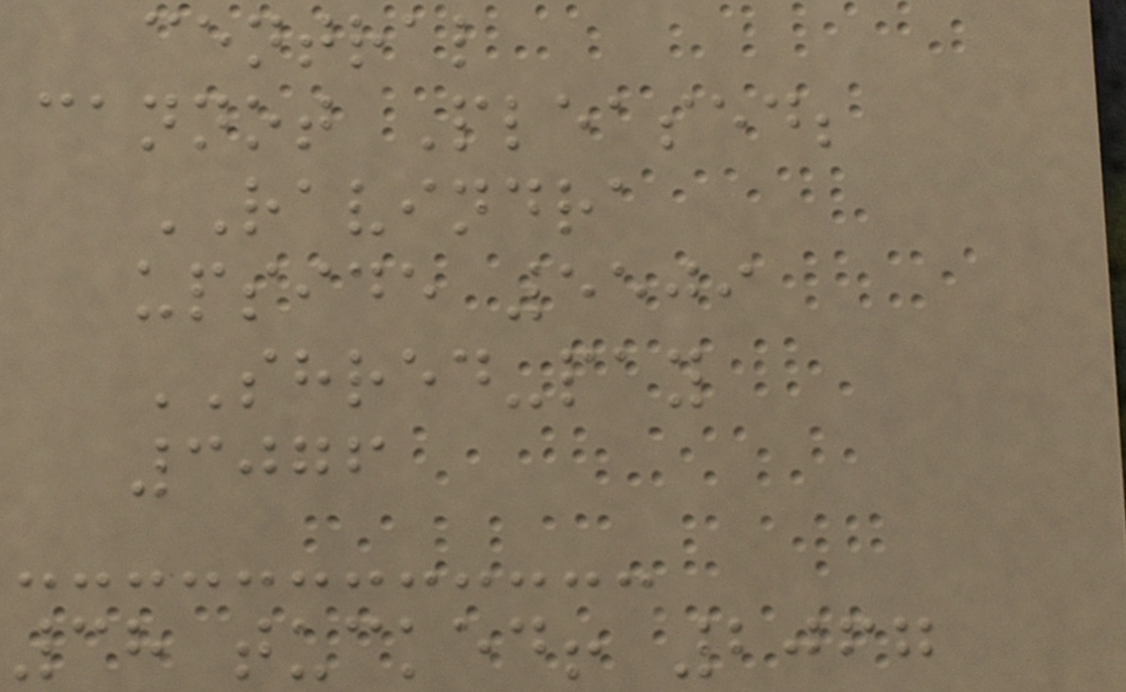central
cannot Pleased;
RAVINDRA
upside 5509
SHRED-pay
3076
38 tucked! 2067
